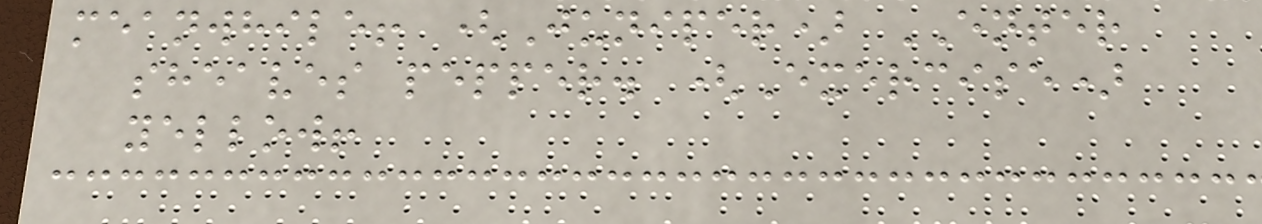meanwhile! (Juniper) ENTER
sheaves pepper. (Exercise)
yellow!
